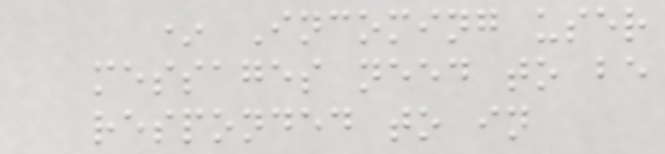* Incoming user
messages need to be
responded to in
